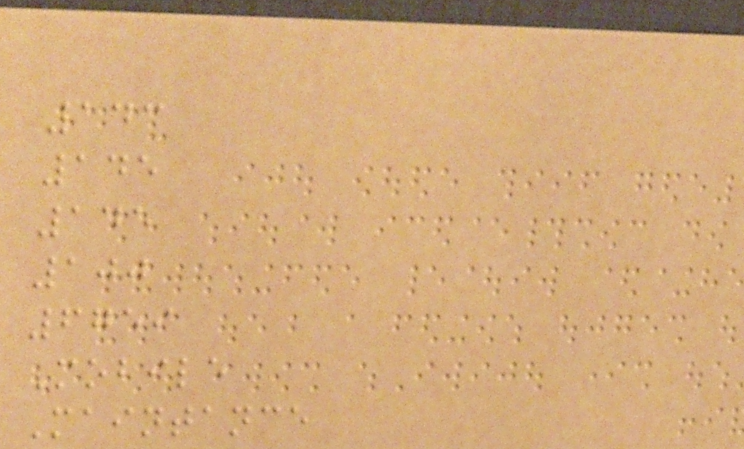143
145
145
100
6759
Mobile
Maintance
